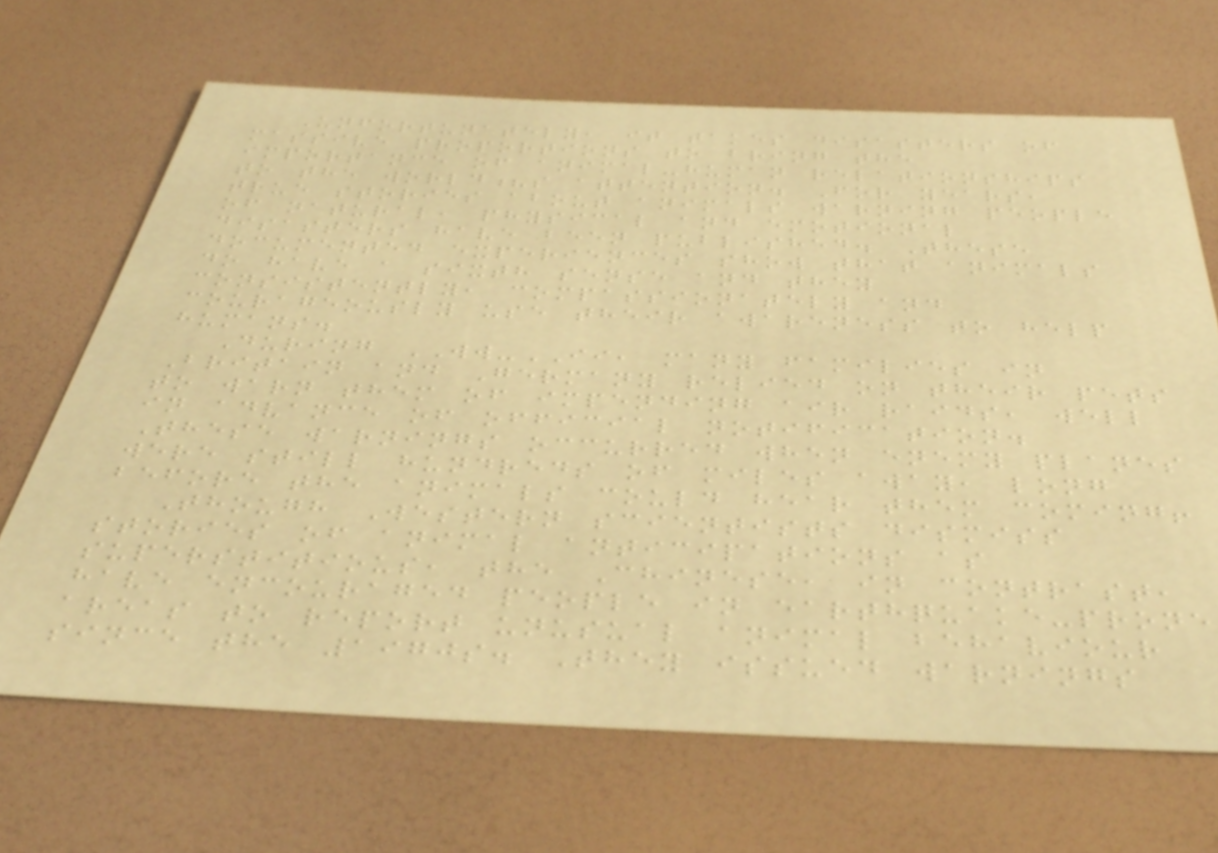Unfortunately, it takes disasters of
massive proportions to bring the
importance of animal-human relationships
to the world?s attention. For years,
true stories about animals warning people
of natural, physical and emotional
disasters have been published. These
documented experiences show that animals
do have a sixth sense and they
consistently, compassionately and
courageously use their awareness to help
humans.
During WW-II, many families in
Britain and Germany relied on their pets
to warn them of impending air raids, well
in advance of official notification.
These warnings occurred when enemy planes
were still hundreds of miles away, long
before the animals could hear them coming!
Though Western scientists dismiss
stories of animal anticipations as
superstitious, the Chinese, in contrast,
have encouraged people in earthquake-prone
areas to report unusual animal behaviour
since the 1970s. They issued warnings
